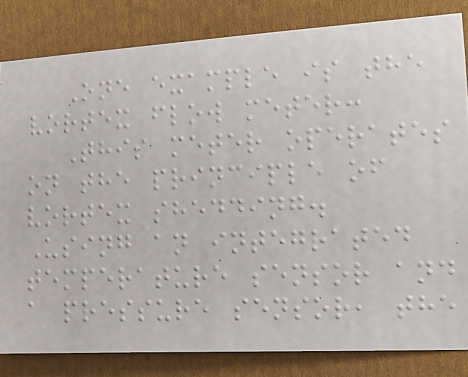One example is the
vortex flow meter:
This meter operates
on the principle of
vortex shedding.
Using an integrated
temperature sensor and
a pressure sensor, the
